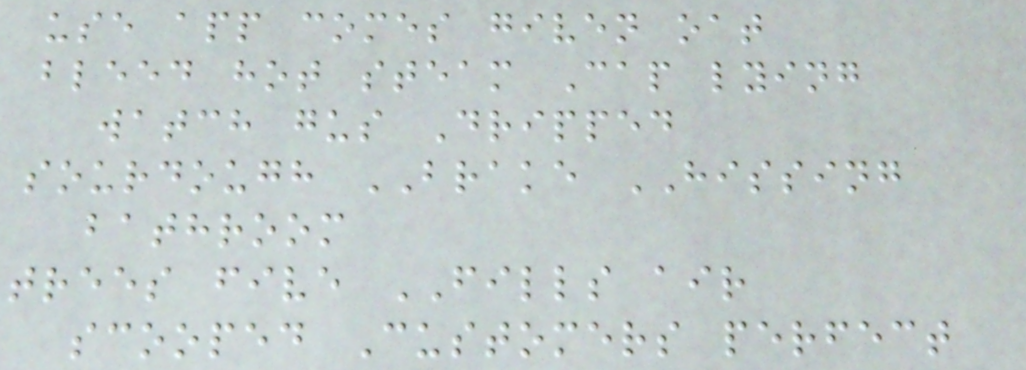use app comes given oat
bleed hot steam Cap lying
watch gus Dripped
sourdough BRAKE HISSING
bathroom
trees five FILLS air
scooped Customers perfect
